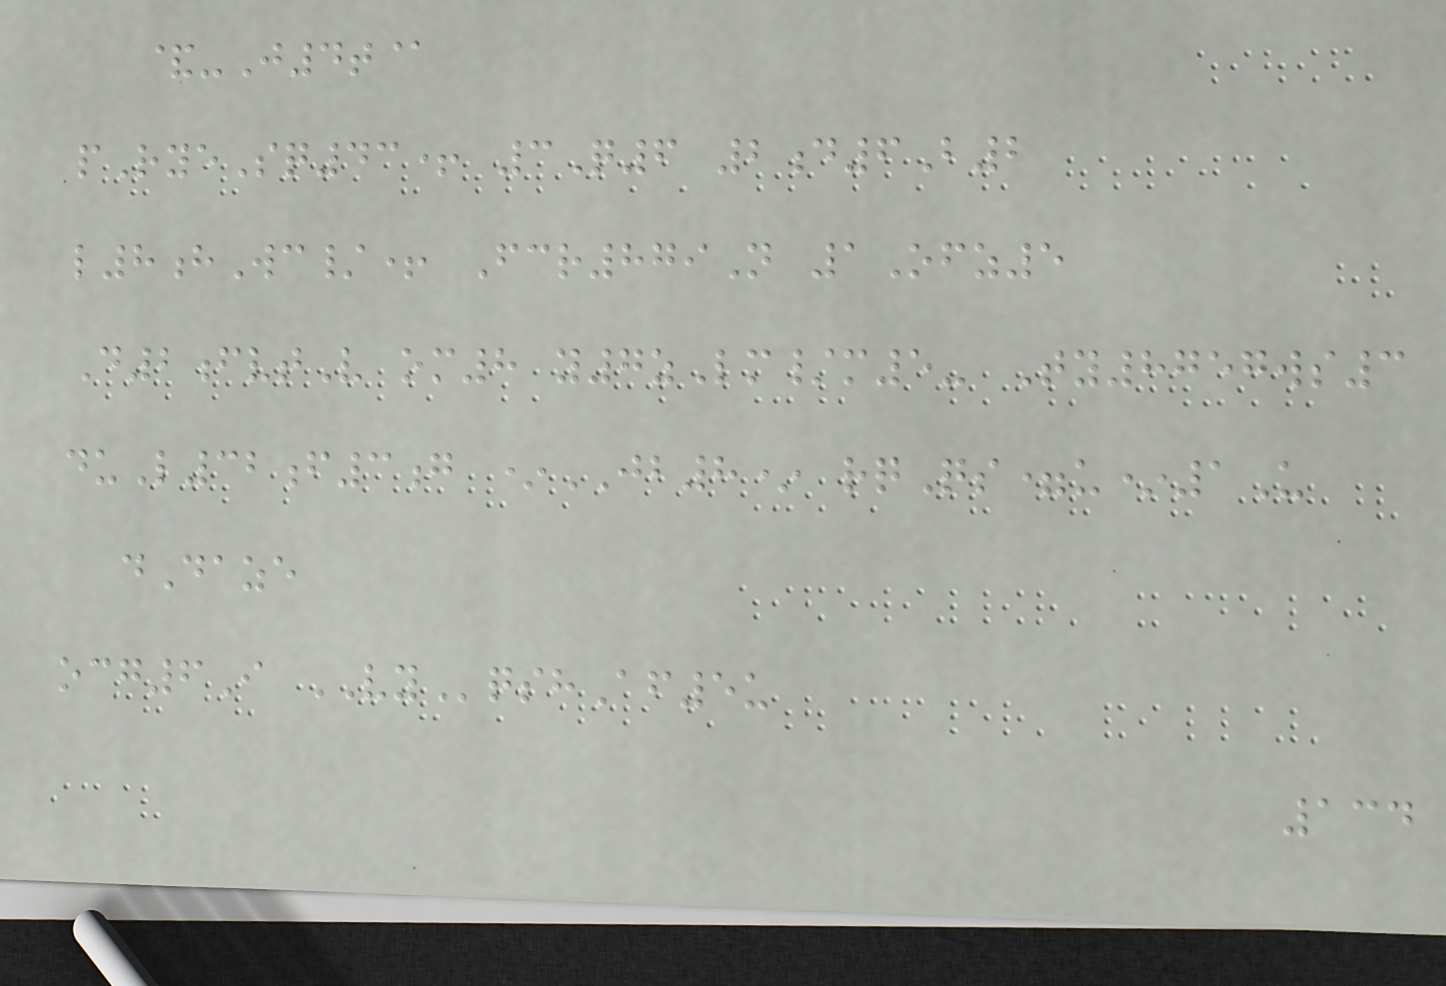&-J4t@
pRyeSq43+ 3Q6 2d6B2
l8hWc/+ Fcr879N 1Ofz5
D2fvtV om8 y7zLm/m5- Ty8757ws3
duL32f3g *JB8* rqQs=u*1U
dDaze
ocg6I VYqshAf5u
134
